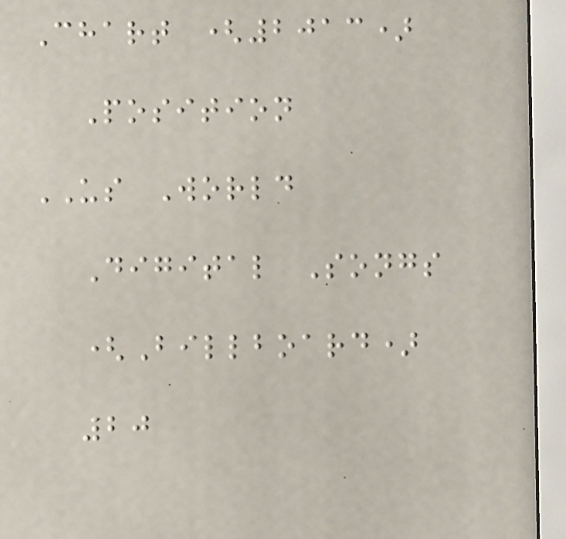Chart (2013)
Position
US World
Digital Songs
(Billboard)
20
